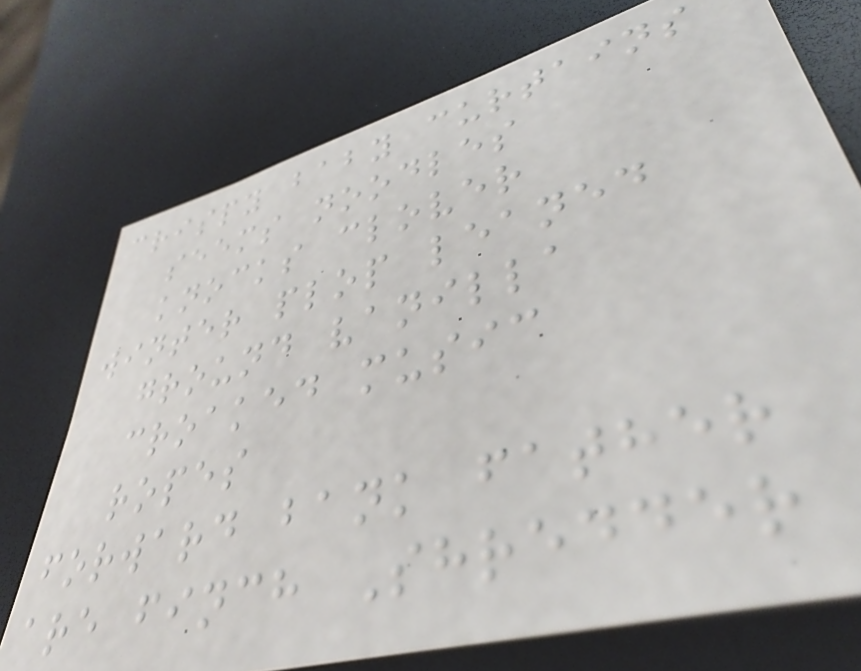crispy baby curtains
seems noodles
knocks clover
winter plop leaned
ground vanilla
croaked music
ropes
forward bank father
are finch Shredder
